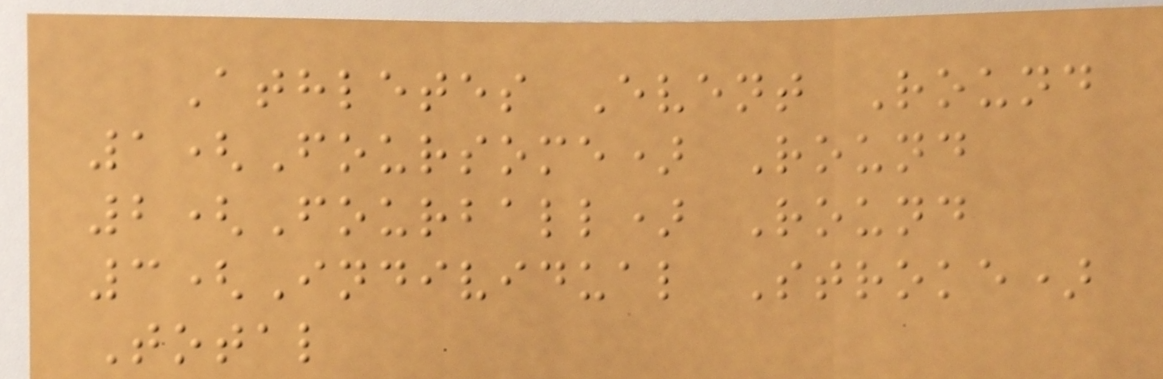Athletes Event Round
1(Foursome) Round
2(Fourball) Round
3(Individual Stroke)
Total
